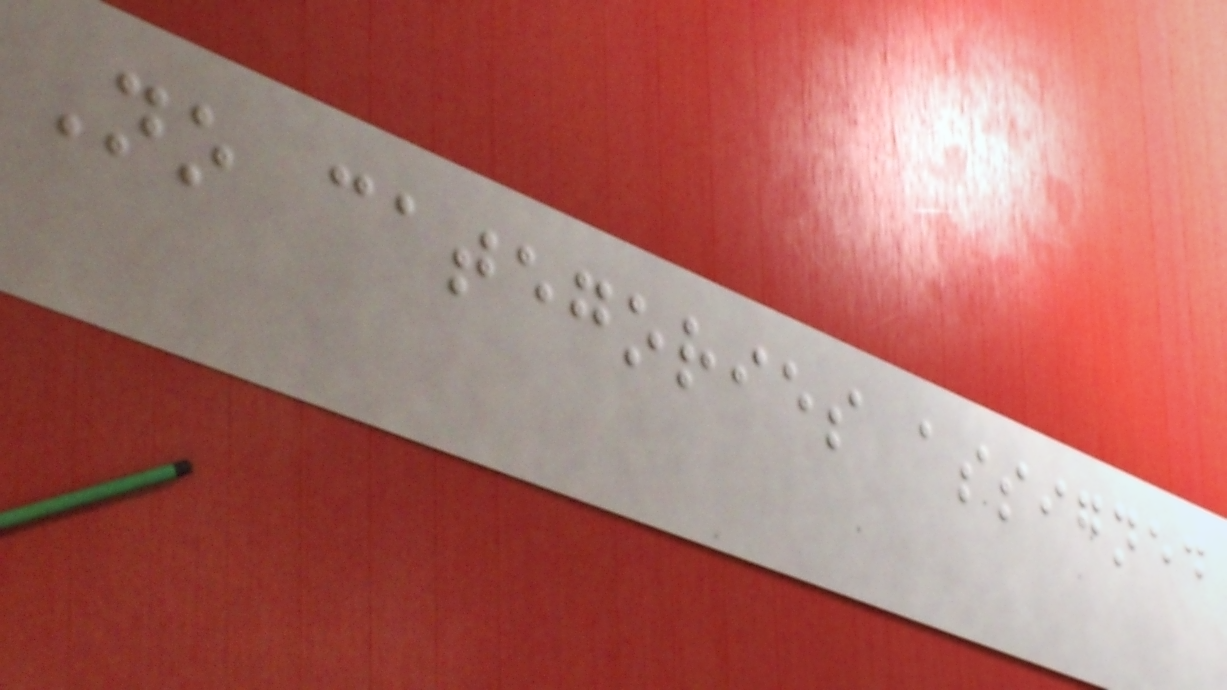No categories assigned
